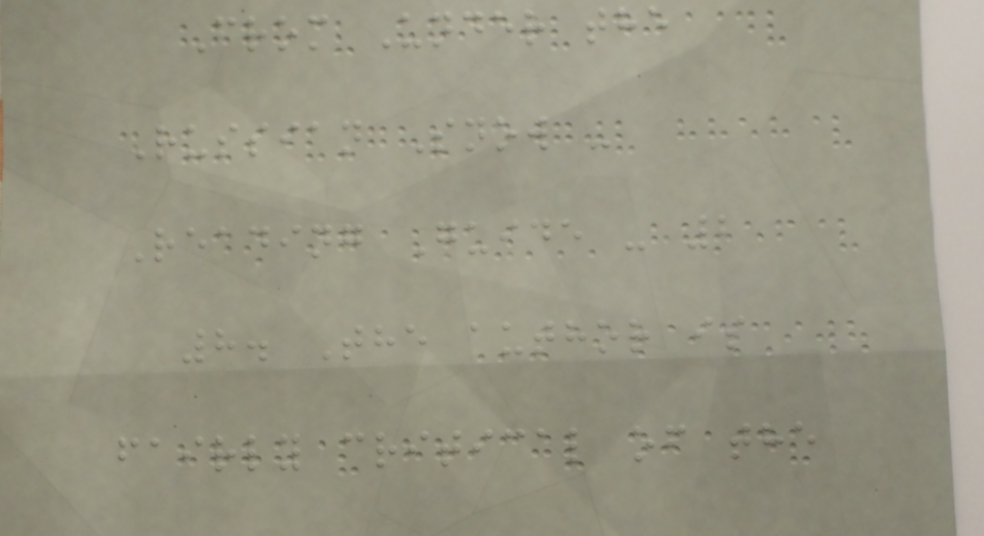From Under the
Russian Snow -
Reading Guide - 2
8. The author is
fairly critical of the
